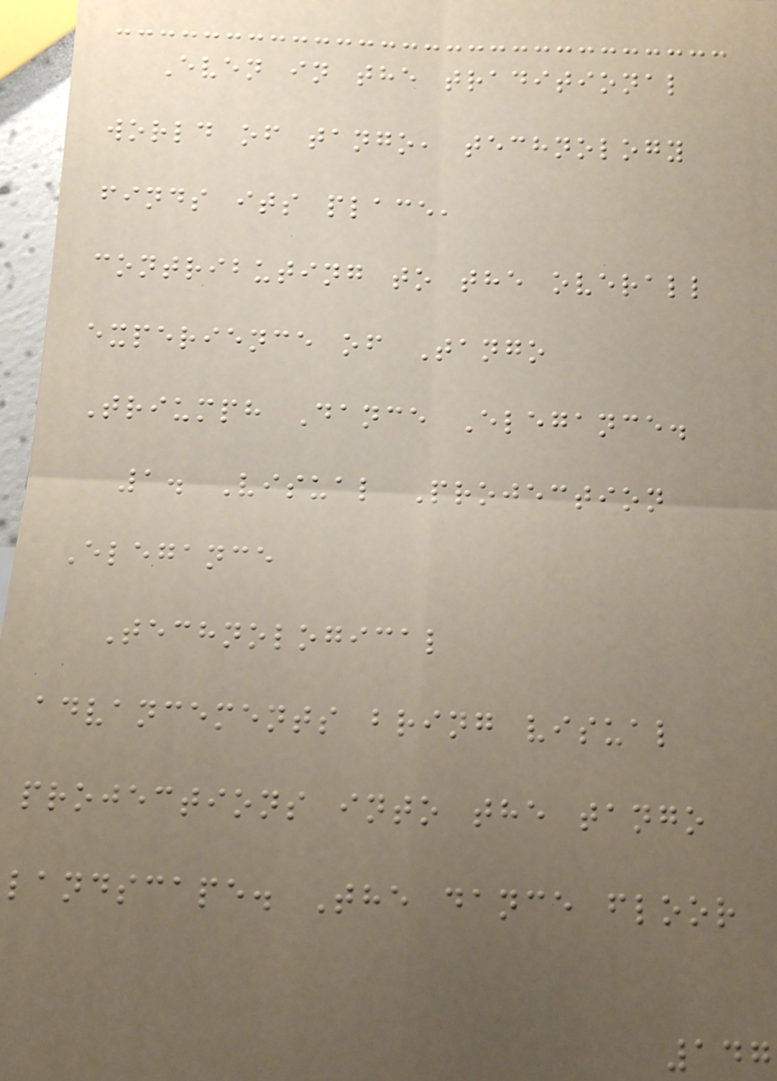Even in the traditional
world of tango, technology
finds its place,
contributing to the overall
experience of Tango
Triumph Dance Elegance.
1. Visual Projection
Elegance
Technological
advancements bring visual
projections into the tango
landscape. The dance floor
147
